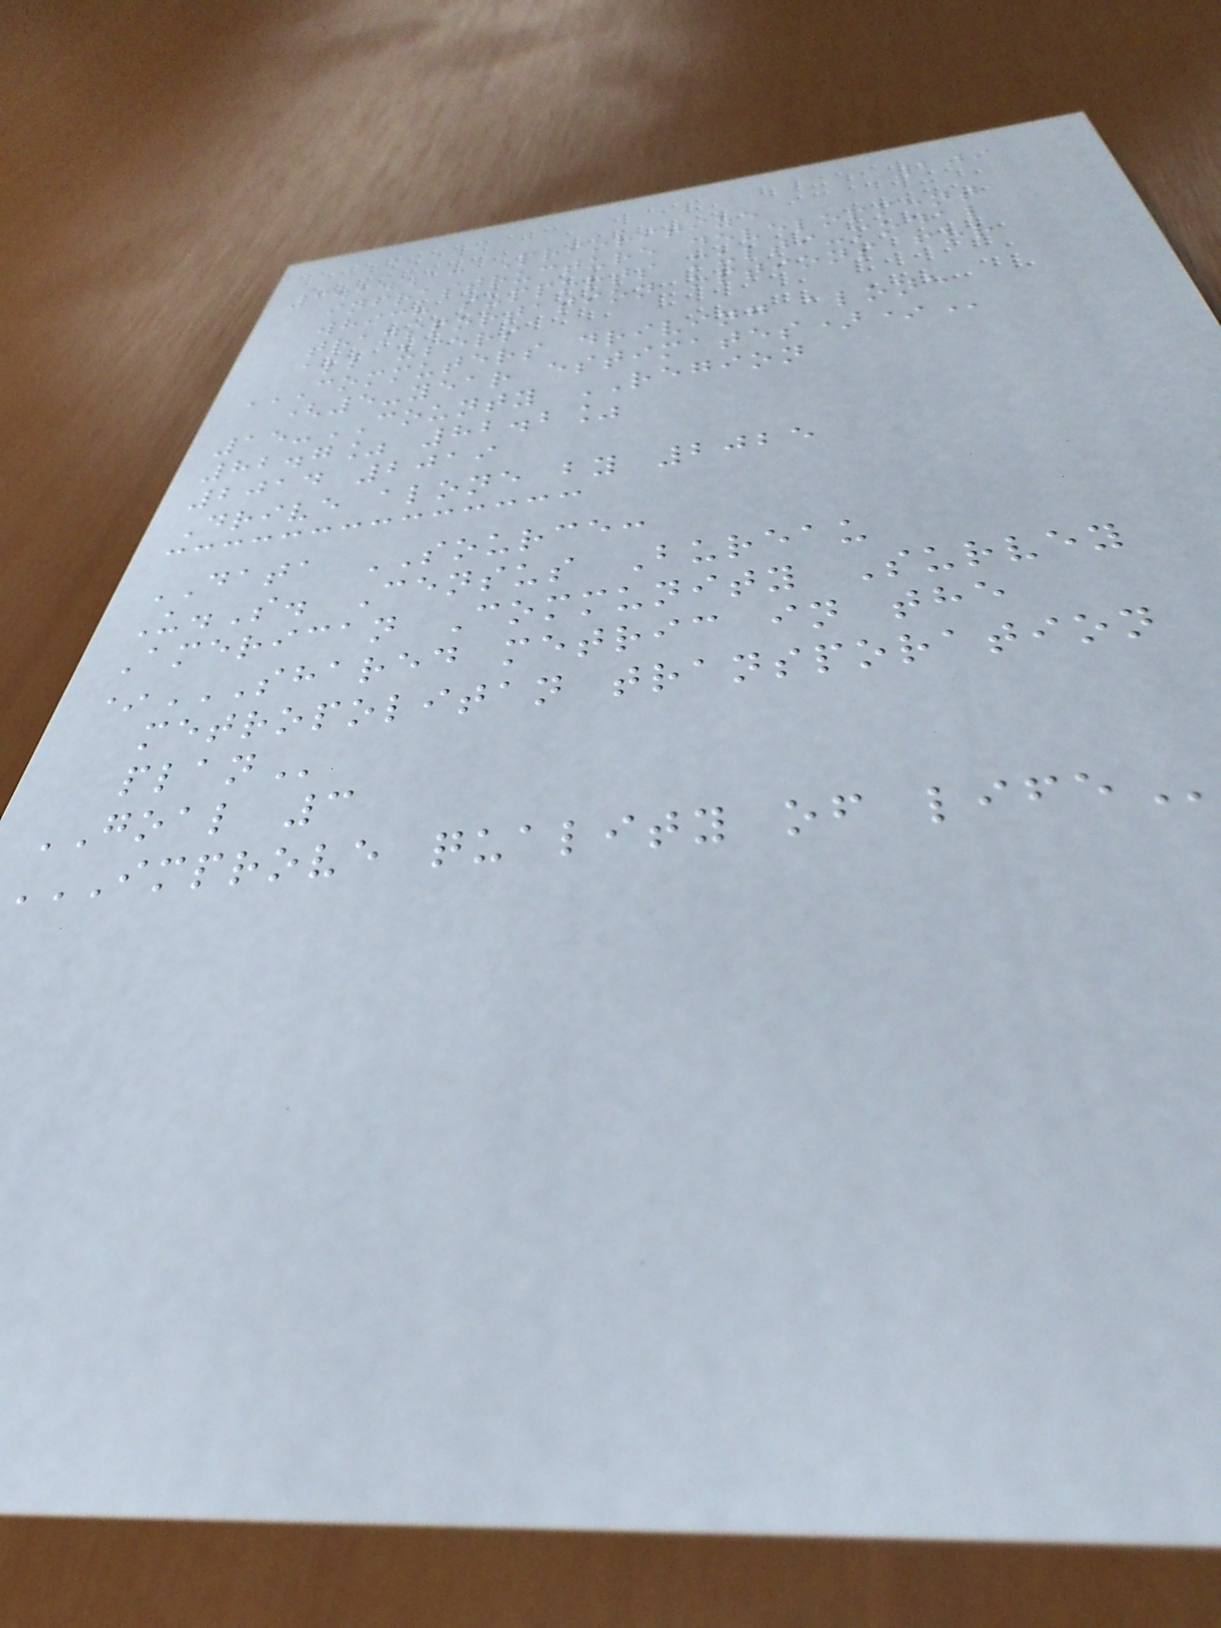209
3.2.a: Prioritize
infrastructure development
which supports multi-modal
transportation options for
all users
COMMUTERS DRIVING ALONE
(5-year
15-COUNTY REGION
82.7% 82.2%
2014 2019
Drive alone by 2025
DATA SOURCE:
U.S. Census Bureau
American Community Survey
*SHARED METRIC IN THE
metropolitan transporation
GOAL 3
